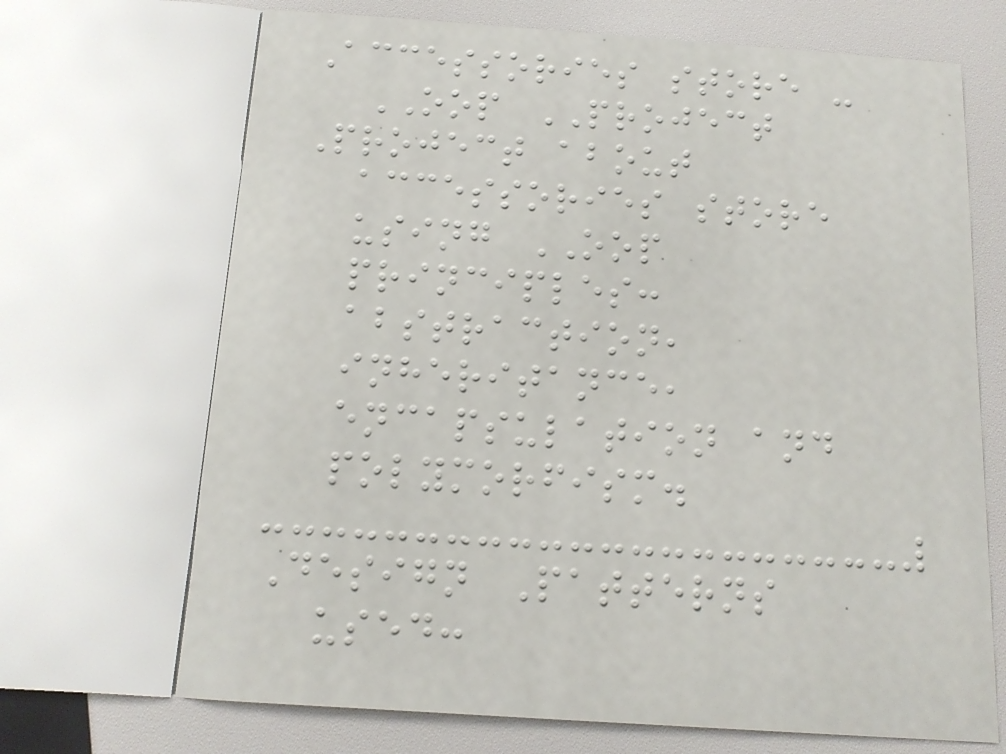Accessories store -
OOP PROJECT
Project about
accessories store
using OOP
principles:
abstraction,
inheritance,
encapsulation and
polymorfism.
Design Patterns
used:
